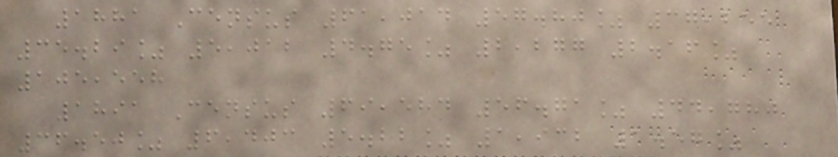1881 Census 61,014 57.80% 37,255
35.29% 5,012 4.75% 2,277 2.16%
105,558
1891 Census 69,584 56.71% 44,780
36.50% 6,403 5.22% 1,932 1.57%
